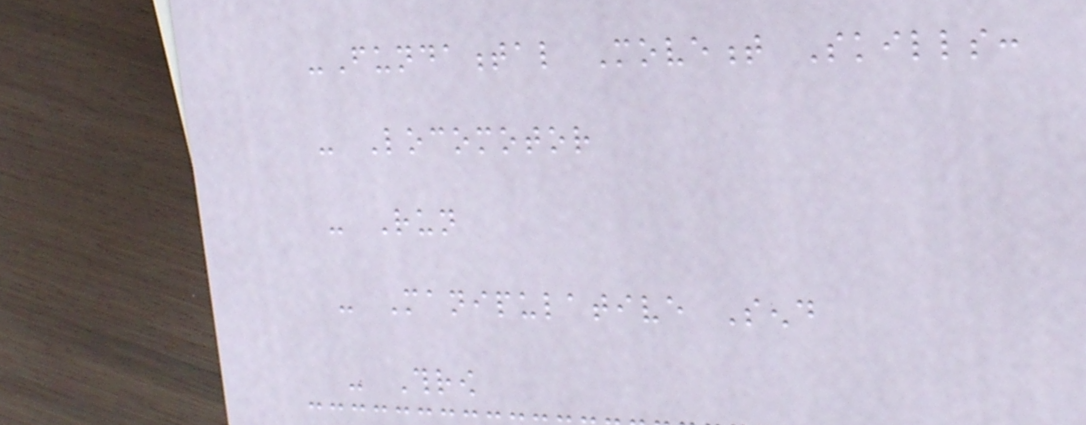-Fundamental Movement Skills:
- Locomotor
- Run
- Manipulative Send
- Throw
